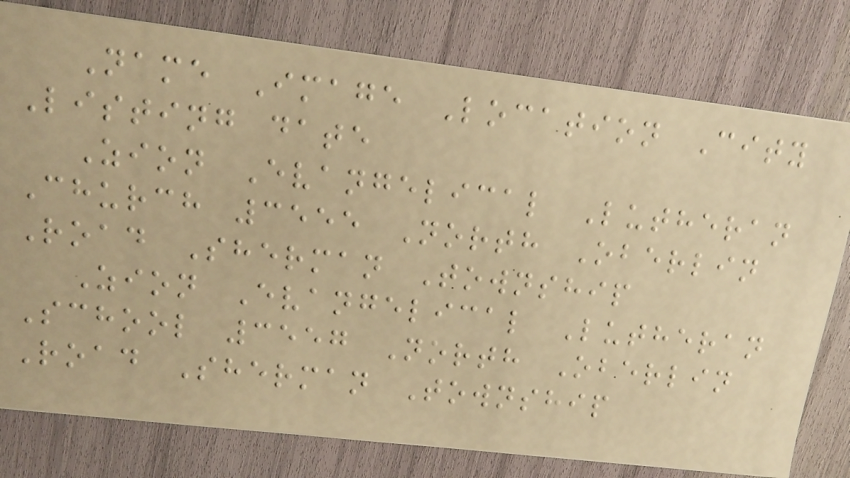Name Image Location City
Listing date
Zion Evangelical Lutheran
Church 3555 North Oberlin
Road Sherman Township
Zion Evangelical Lutheran
School 3557 North Oberlin
Road Sherman Township
